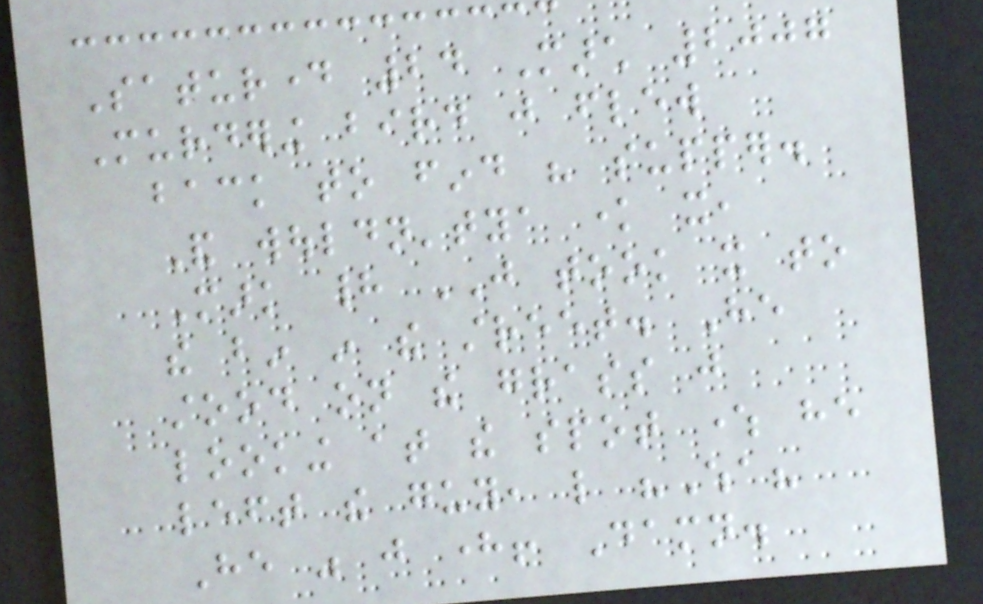Saturday 24 March 2007
Murdering bird just flew
back to find his supper.
And wouldn'tya know it,
Mark had JUST took it to
the bin in the street. He
stood on the grass just
looking at the spot where he
left the guy, like "Wha?
He was just here! Damn.
